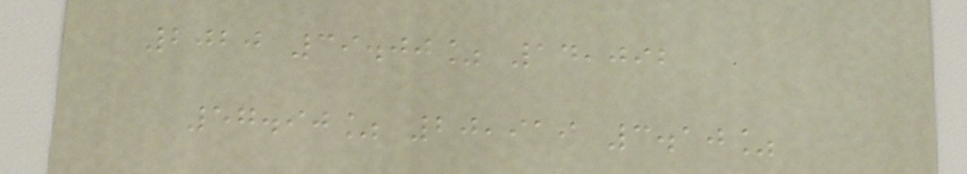2020 39.00% 14,092
57.90% 20,919 3.10%
